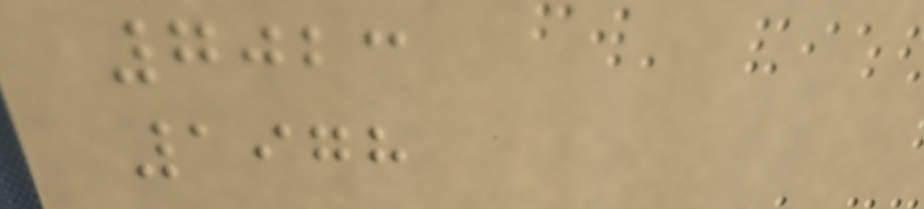7023
1978
